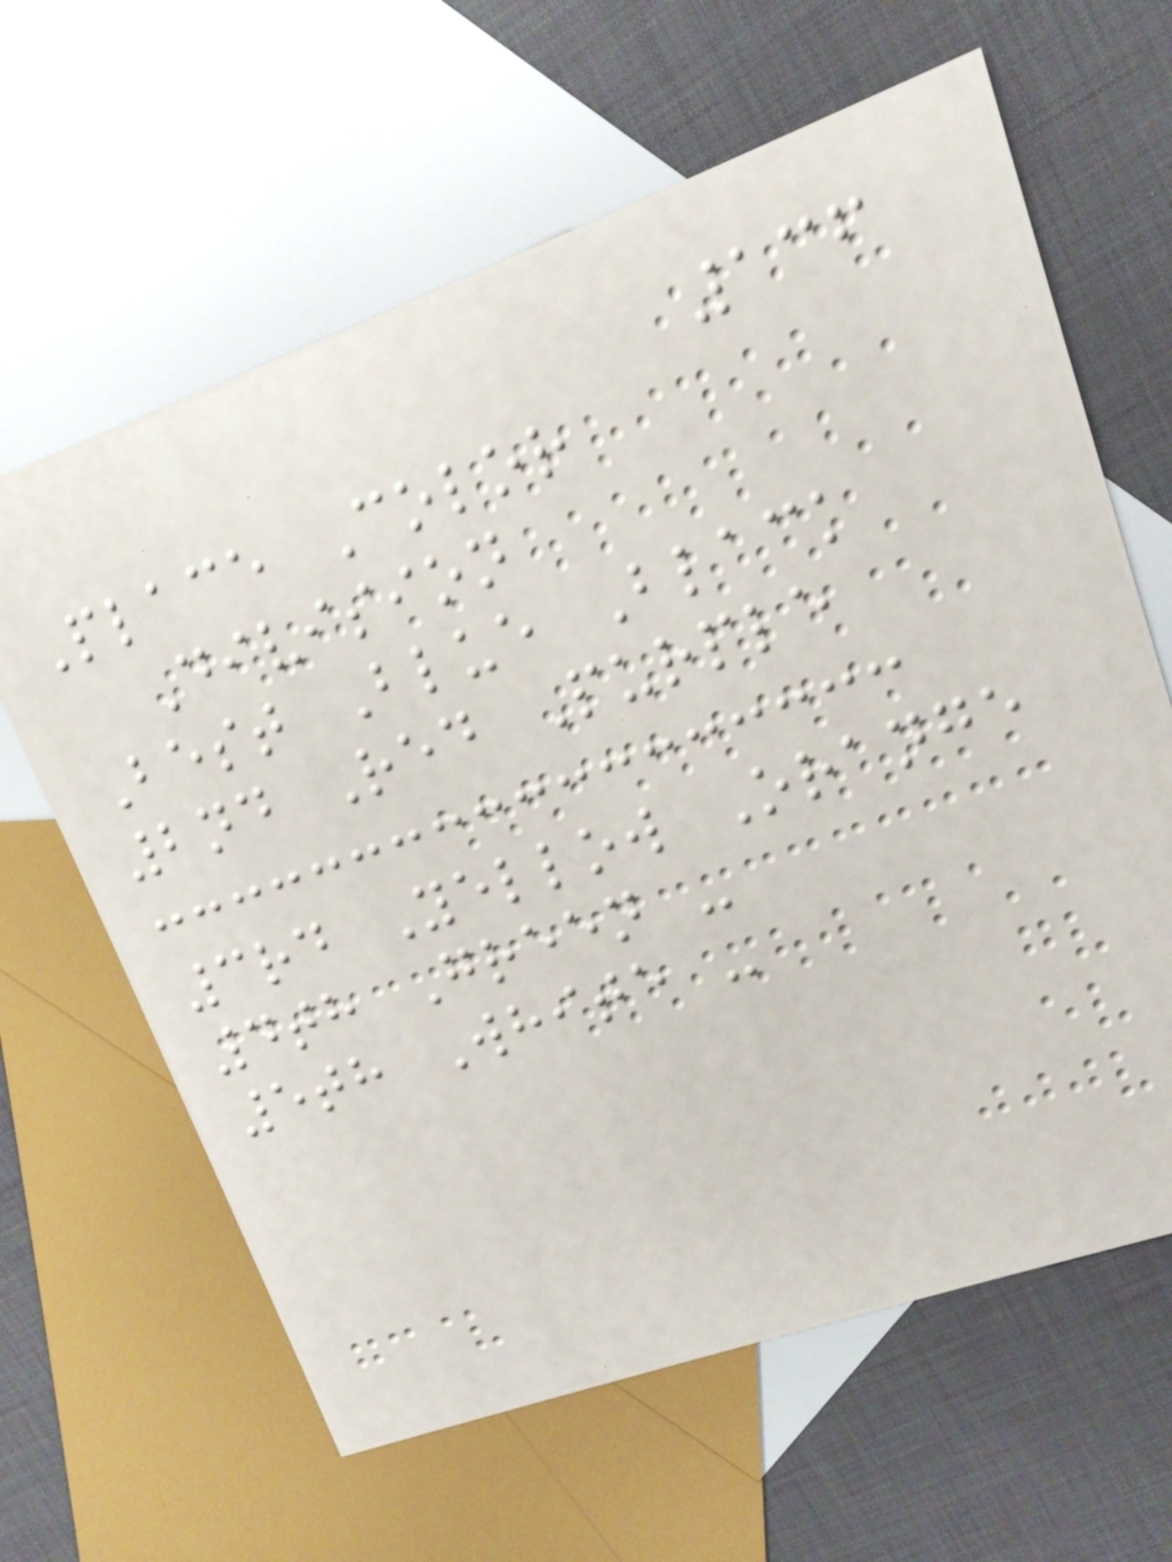136
Place Color
Division
Best Blue Black
2nd Red Purple
3rd Yellow Orange
4th Green -
5th White -
